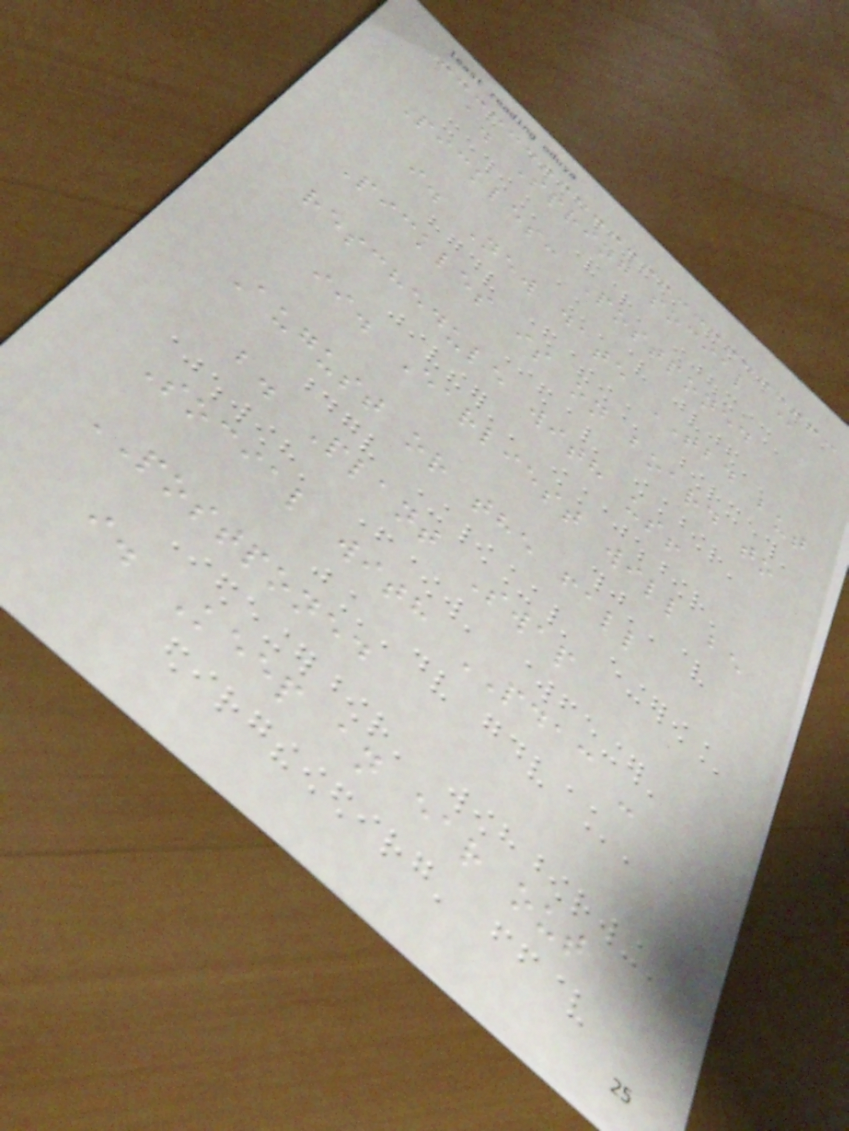a. Spring social @
Pickles: Postponed
i. New date TBD but
Pickles is on board to
reschedule with us!
ii. Earliest will be
August or the fall
b. Plant Swap
Social with PDAC -
POSTPONED
i. Keep an ear out
